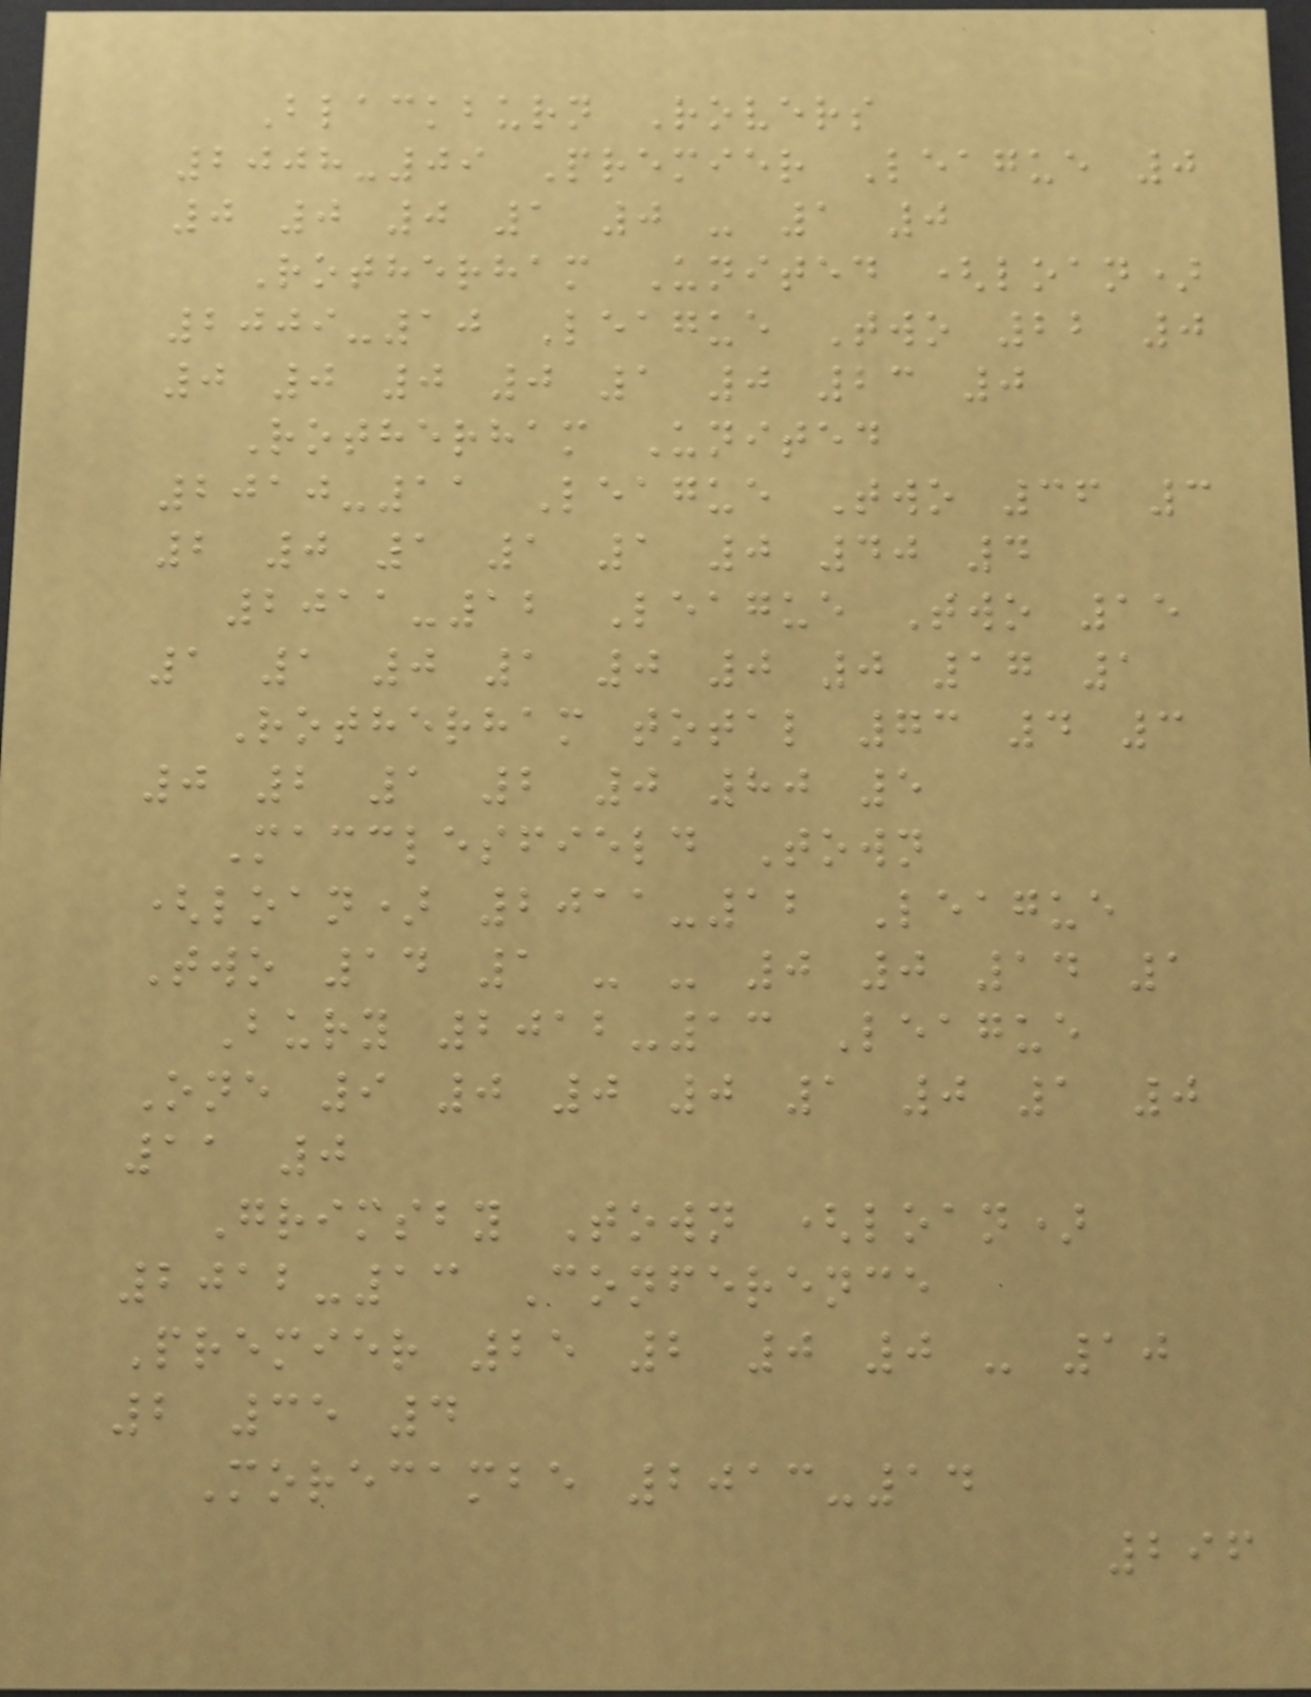Blackburn Rovers
2008-09 Premier League 0
0 0 0 1 0 - 1 0
Rotherham United (loan)
2009-10 League Two 22 0
0 0 0 0 1 0 23 0
Rotherham United
2010-11 League Two 36 3
2 0 1 1 1 0 40 4
2011-12 League Two 15
1 1 0 1 0 0 0 17 1
Rotherham total 73 4 3
0 2 1 2 0 80 5
Macclesfield Town
(loan) 2011-12 League
Two 14 1 - - 0 0 14 1
Bury 2012-13 League
One 9 0 0 0 1 0 1 0
11 0
Grimsby Town (loan)
2012-13 Conference
Premier 25 2 0 0 - 10
2 35 4
Morecambe 2013-14
296
